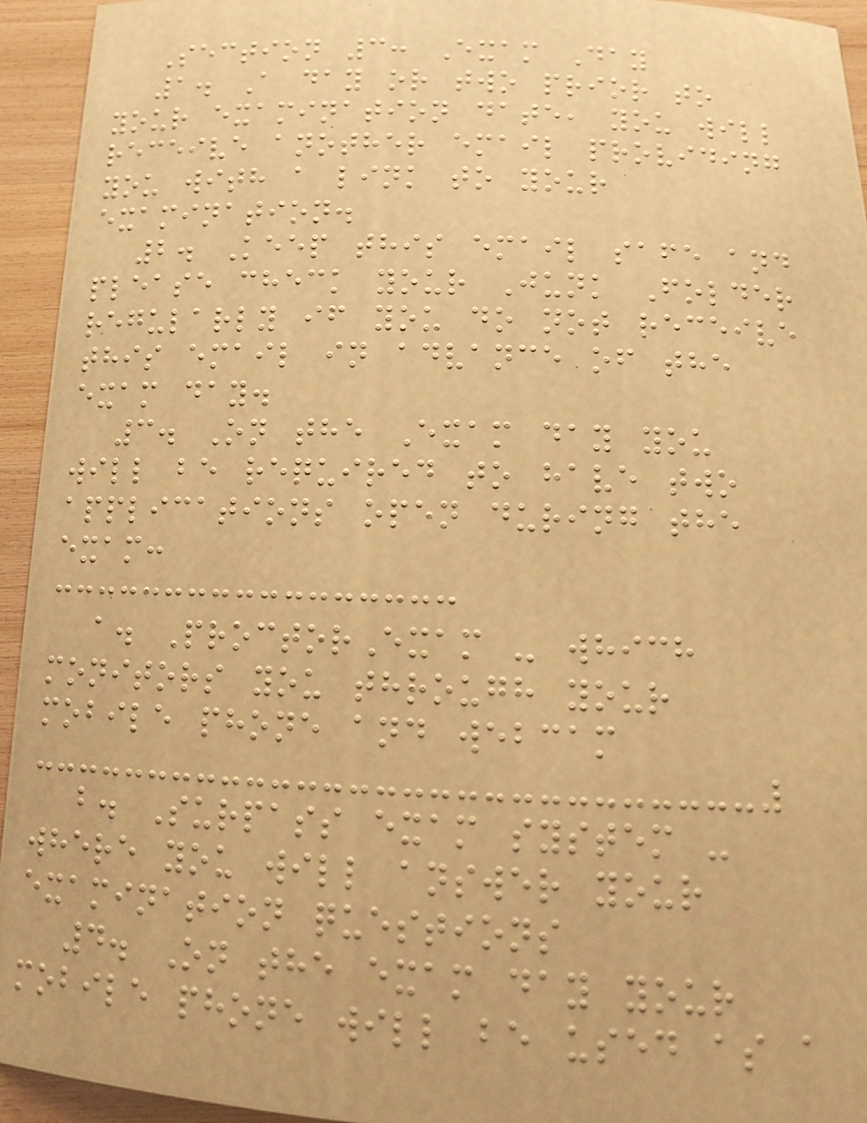Section 3: Exam Day
1. A day or two prior to
your examination date, you will
receive another email providing
you with a link to your
examination.
2. Keep this email safe and
please check your Junk Folder
regularly if you do not receive
this email in advance of the
exam day.
3. On the Exam day you
will be required to have two
applications open during the
exam:
a. ProctorExam - which
monitors you through your
mobile phone and webcam
b. Surpass exam system -
where you will answer your
examination questions
4. On the exam day your
mobile phone will be used as a
